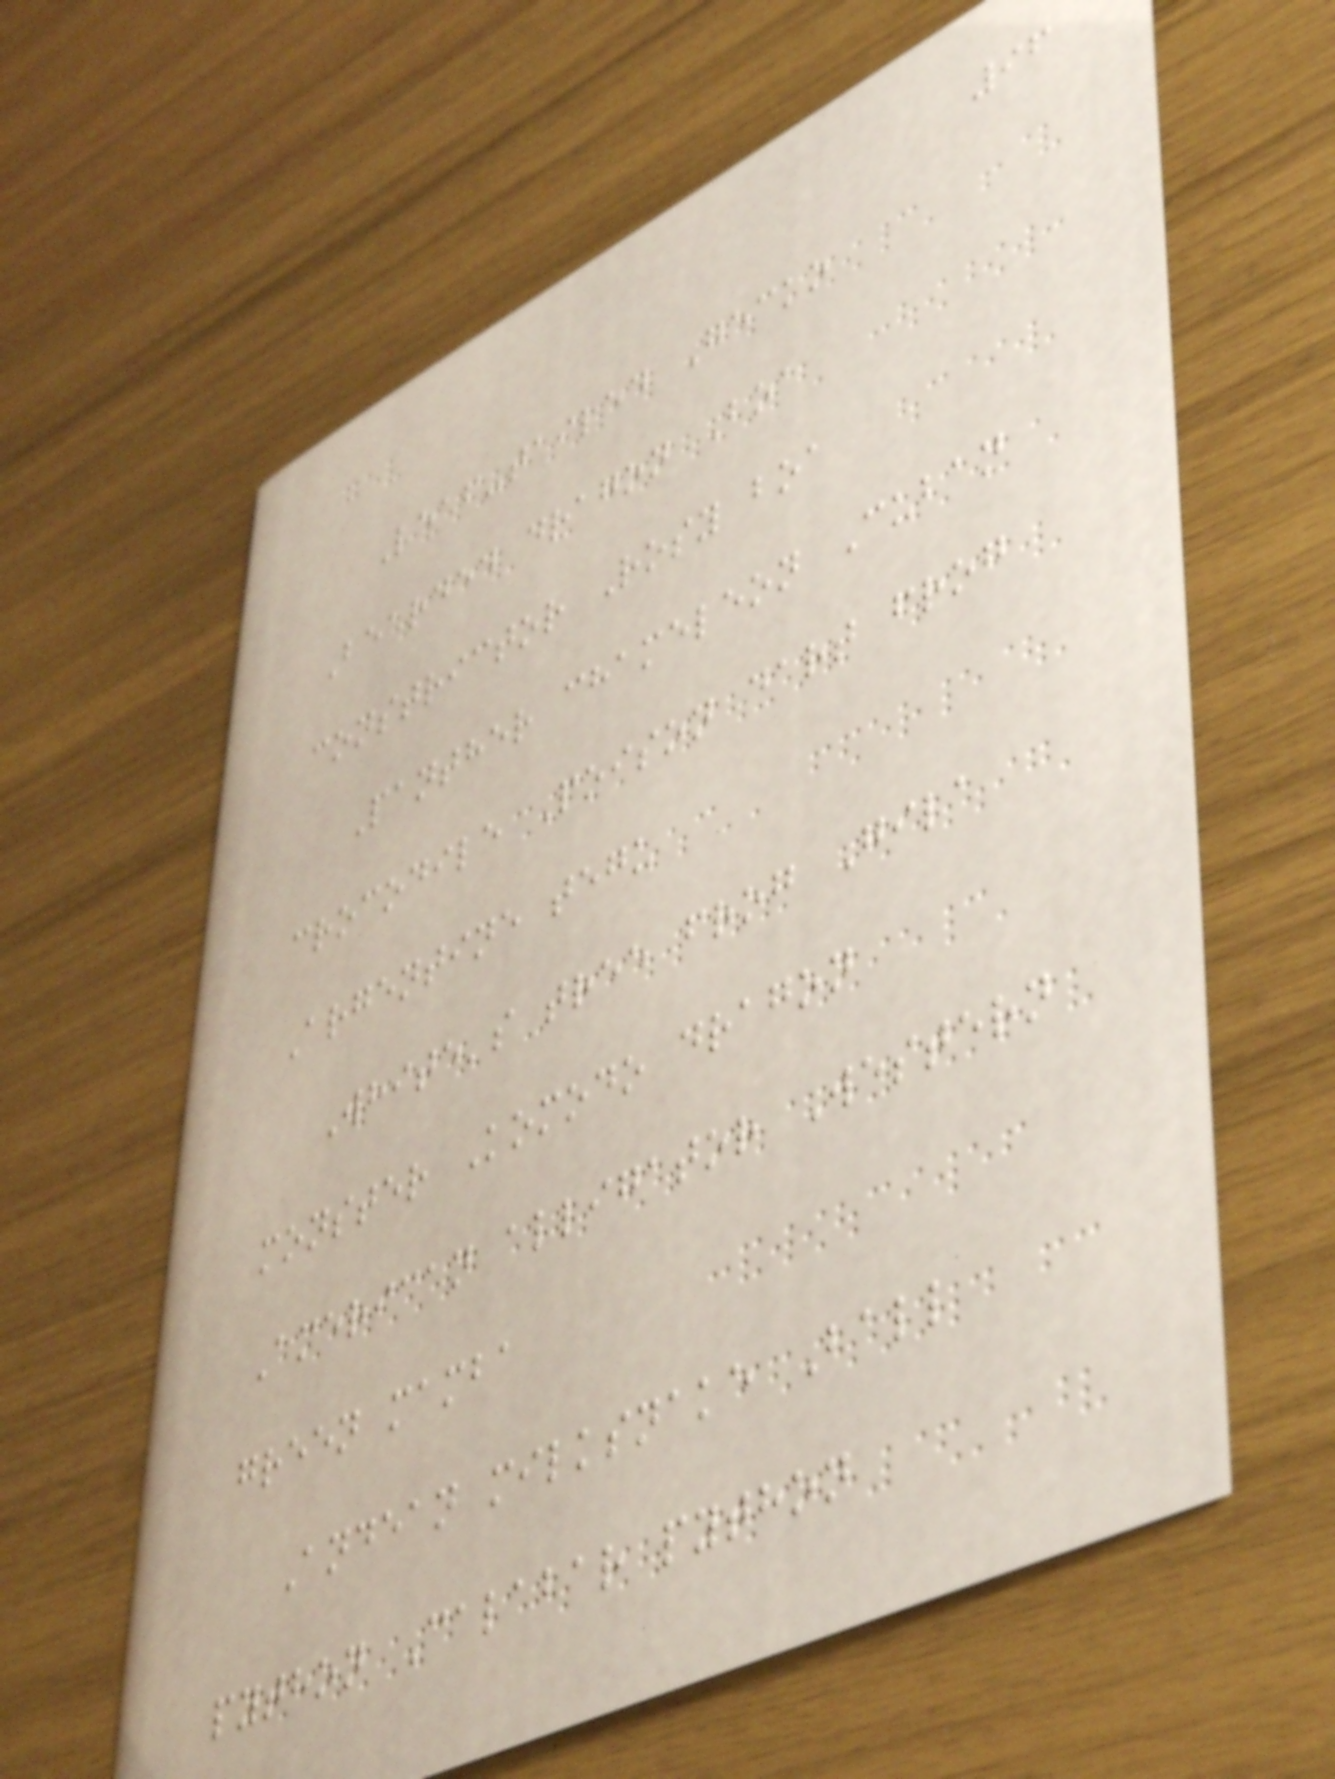96
Leaf-tailed Gecko
Bearded dragon Boa
constrictor Rosy boa
Panther chameleon Cuban
crocodile Poison dart frog
Argentine tegu
White's tree frog Gila
monster Komodo dragon
American alligator Western
green mamba
Andean milksnake Ball
python Calabar python
